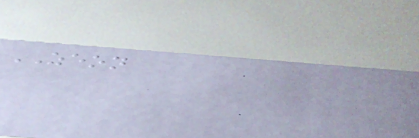ZEON
